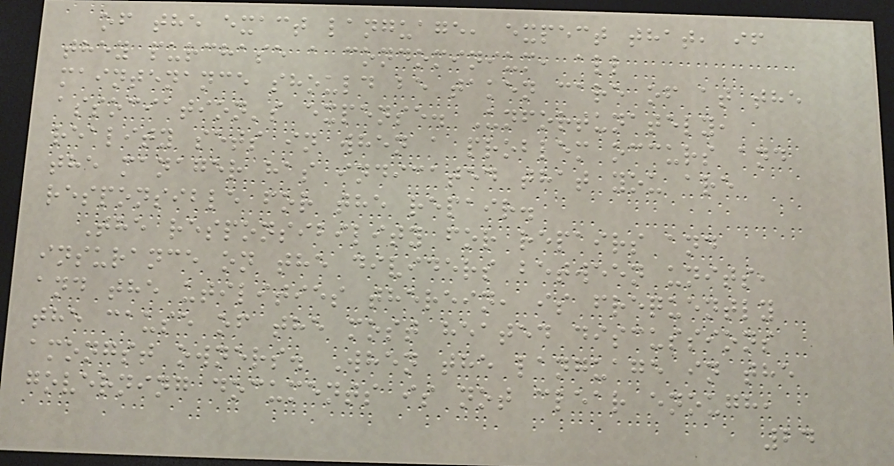of the exact language, expect that, if
they purchase a condominium, all
maintenance should be taken care of at the
association's expense. Unfortunately,
reality sets in when a problem occurs and
the manager has indicated that you are
responsible for the repair.
The responsibility for repairs and
insurance on the dividers between units,
and the utilities therein, is frequently
the cause of the most heated discussions
amongst owners. When the language in the
governing documents is not clear enough,
24
